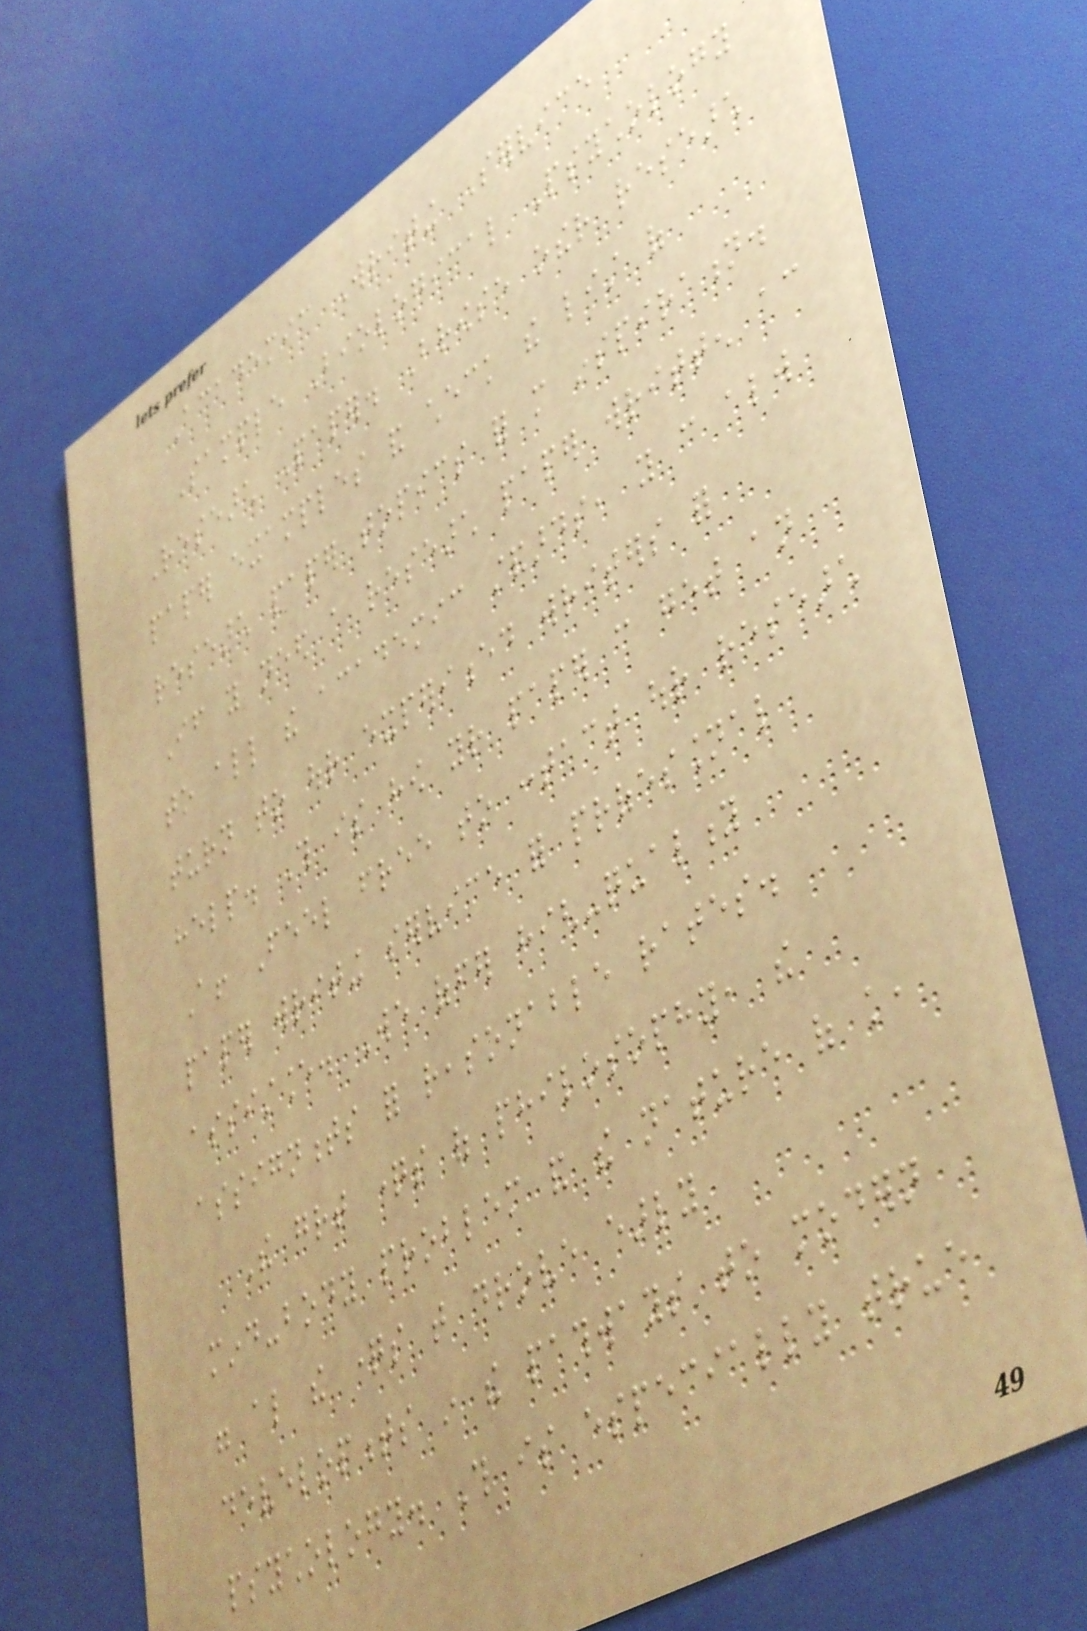Academic Writing Service
Sample Biological Psychology
Research Paper. Browse other research
paper examples and check the list of
research paper topics for more inspiration.
If you need a research paper written according
to all the academic standards, you can always
turn to our experienced writers for
help. This is how your paper can get an
A! Feel free to contact our research
paper writing service for professional
assistance. We offer high-quality
assignments for reasonable rates.
The great questions of philosophy, the
mind-body problem and the nature of knowledge,
were also the questions that drove early
developments in the pathways to modern
psychology. This is especially true
